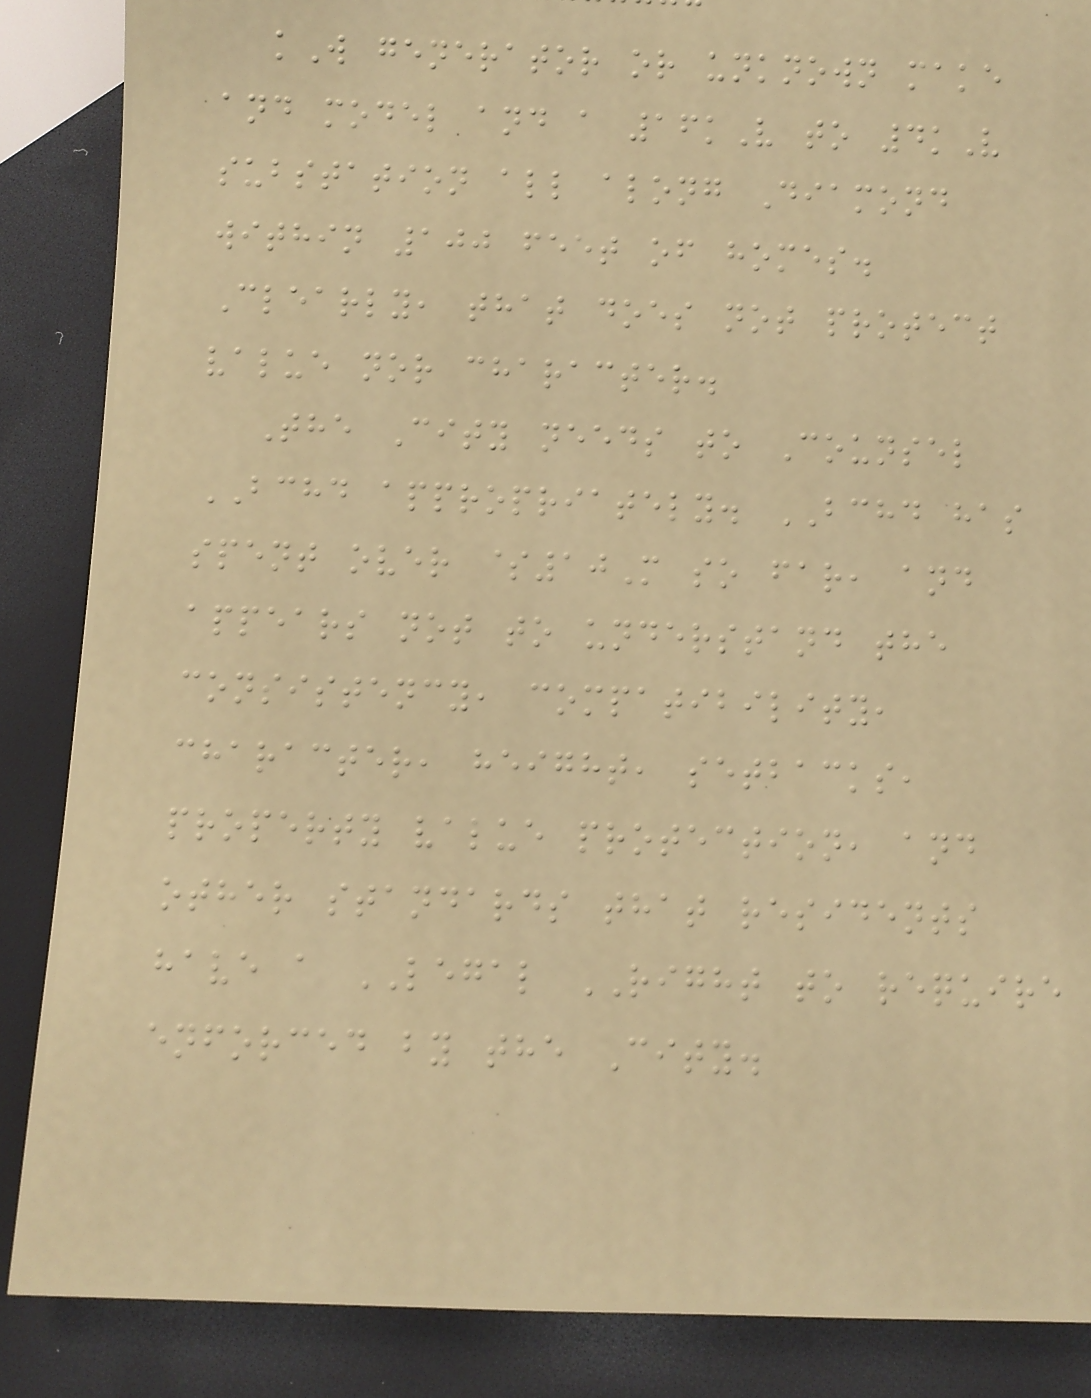kW generator or unknown make
and model and a 16kV to 4kV
substation all along Diamond
within 100 feet of homes.
Clearly, that does not protect
value nor character.
The City needs to Counsel
BCHD appropriately. BCHD has
spent over $10M so far, and
appears not to understand the
consistency, compatibility,
character, height, setbacks,
property value protection, and
other standards that residents
have a LEGAL RIGHT to require
enforced by the City.
